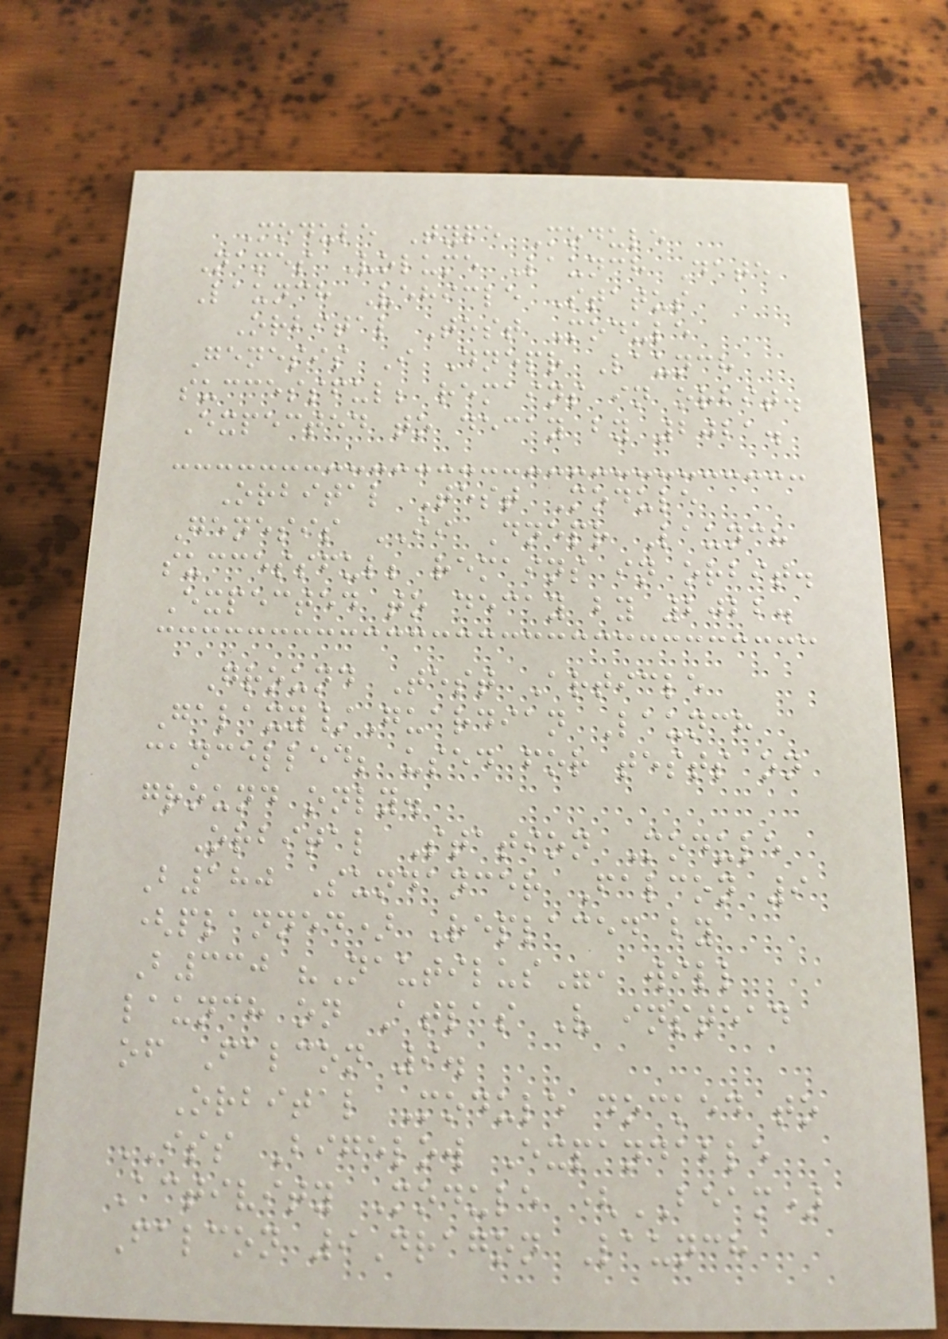Module Type Module
Names Volume Launch Date
Launch Vehicle Status
Orbital Test Module
Genesis I Dnepr Launch
successful; remains in orbit.
Expected to decay by 2021.
Orbital Test Module
Genesis II Dnepr Launch
successful; remains in orbit.
Expected to decay by 2022.
Ground Test Article
Galaxy/Guardian Launch
cancelled; used for tests on
ground only.
Orbital Station Module
B180 Sundancer Falcon 9
(planned) Replaced by
B330 "Nautilus", will
launch on Atlas V instead
of Falcon 9.
Orbital Module docked to
ISS Bigelow Expandable
Activity Module (BEAM)
Falcon 9Dragon Launch
